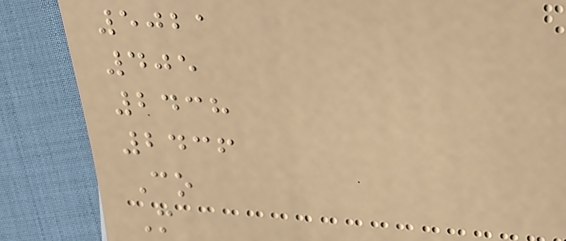5021
405
2438
2436
Co
M
